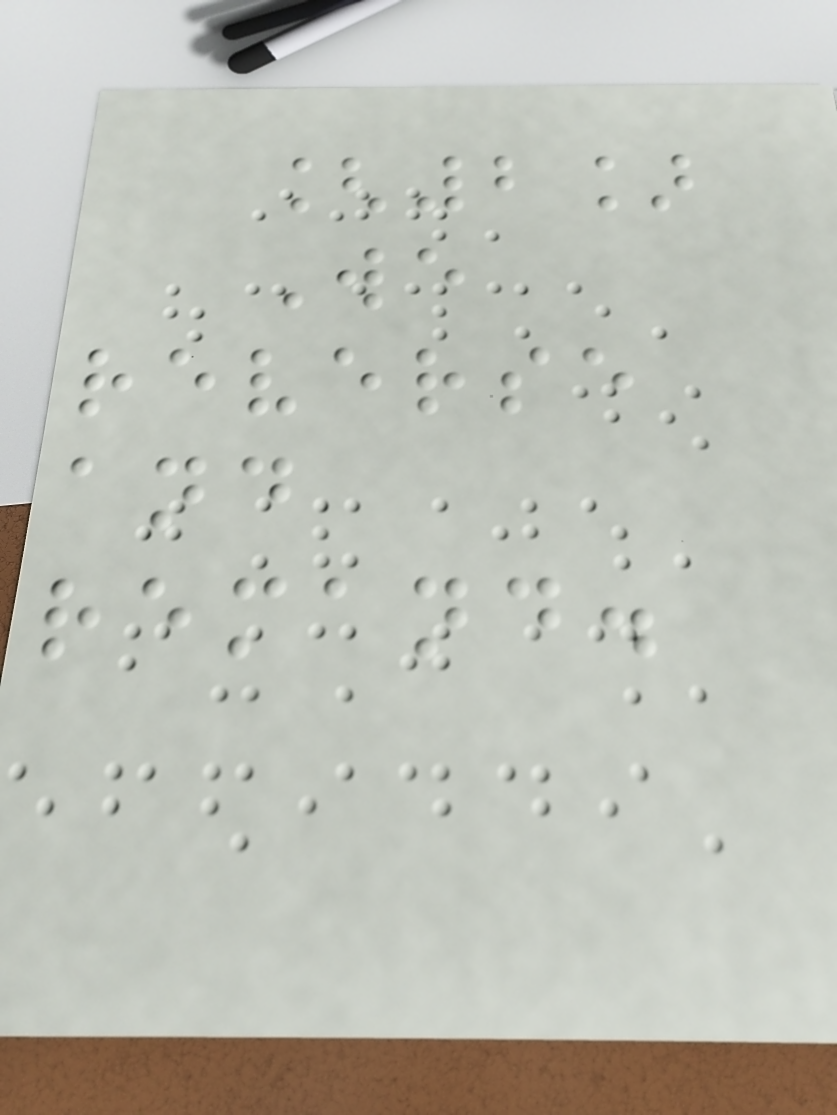[2]
We
reverse
and
remand.
